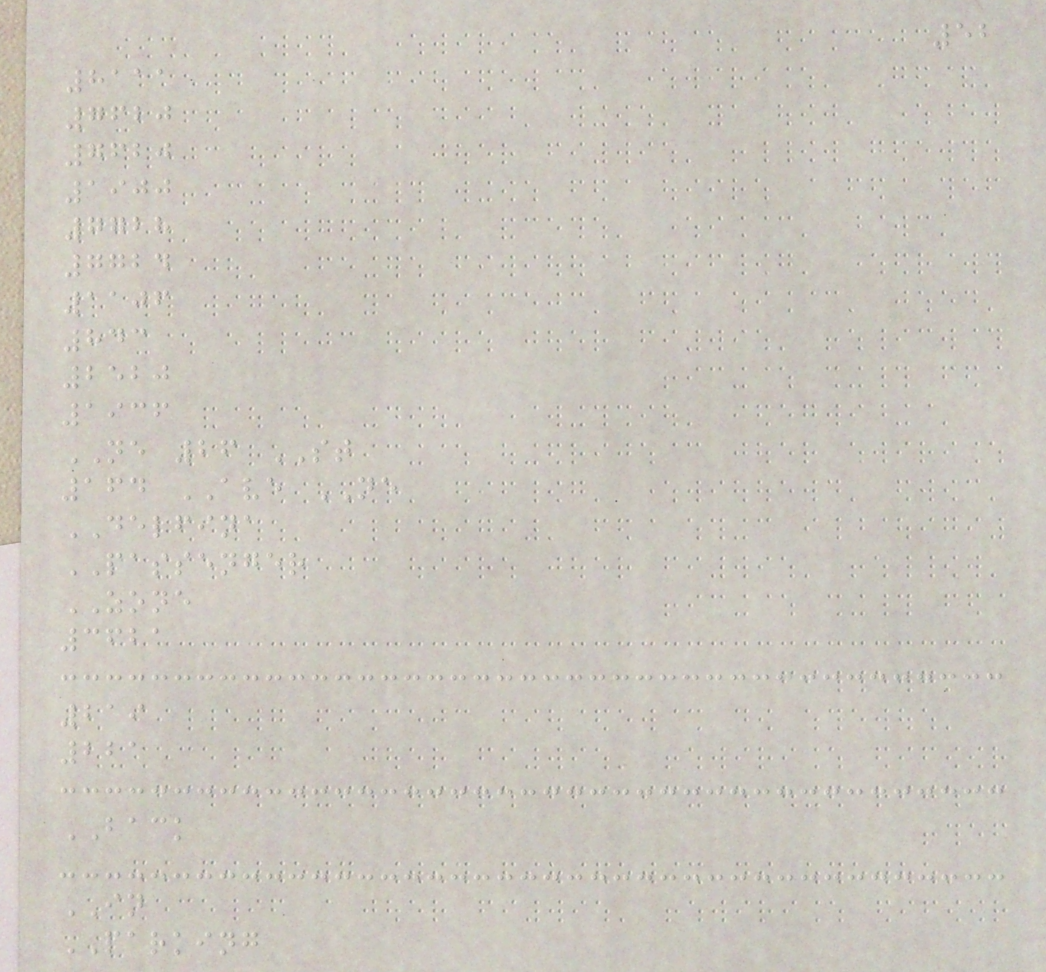52
8111
7620
7620
1900
7728
7724
1106
843
2520
1936
NE 26 ST
164 AVE NE
DELFINA
PASSENGER
ZONE
3621
219
221
BACK
IN
PARKING
